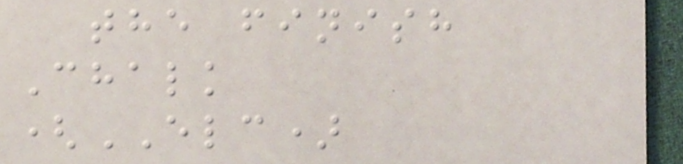the finish
Chalk
(ELC)
